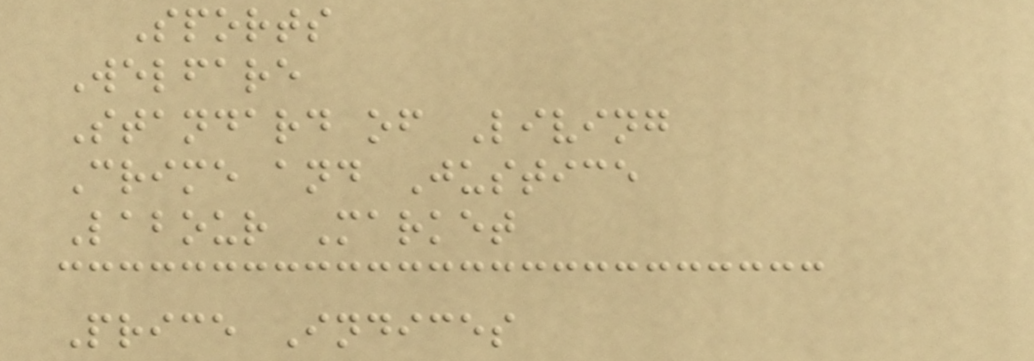Sports
Welfare
Standard of Living
Crime and Justice
Labour Market
Price Indices
